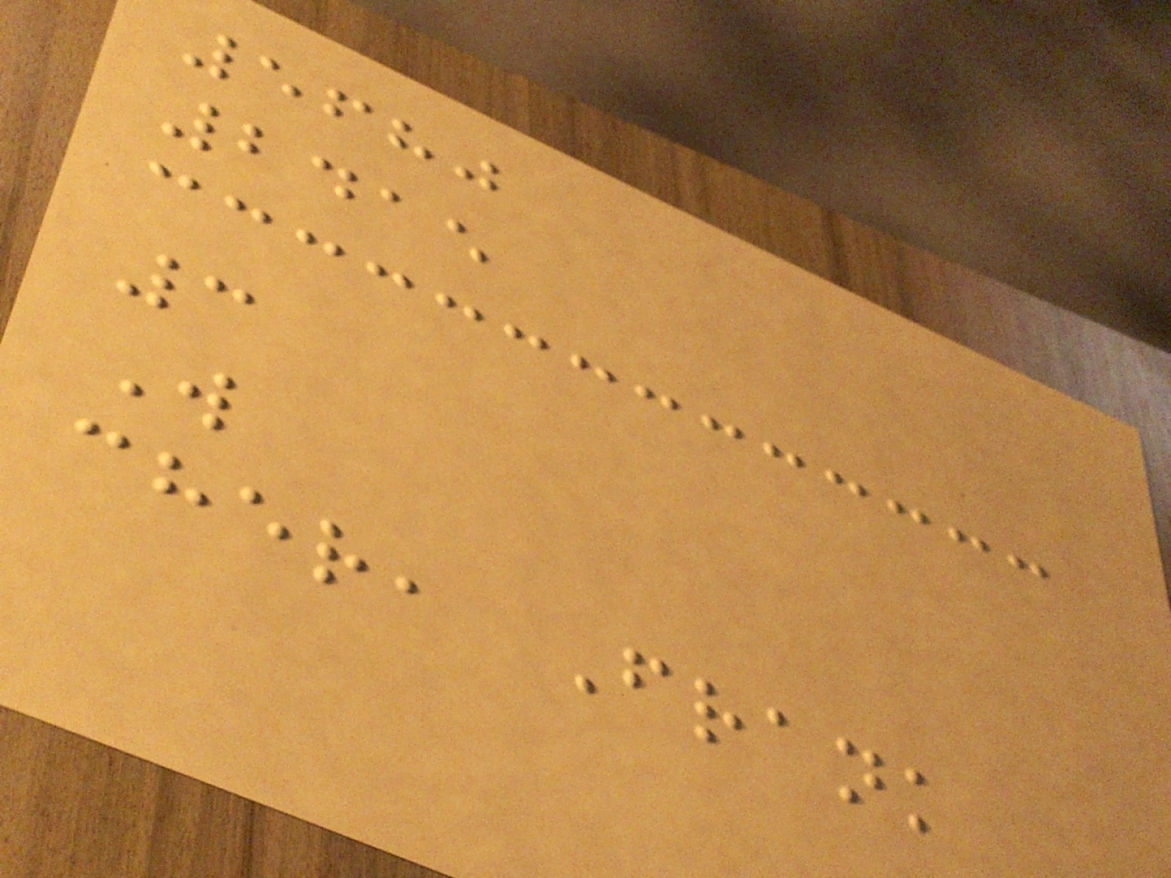5680
2415
3
W
cher, Frank
